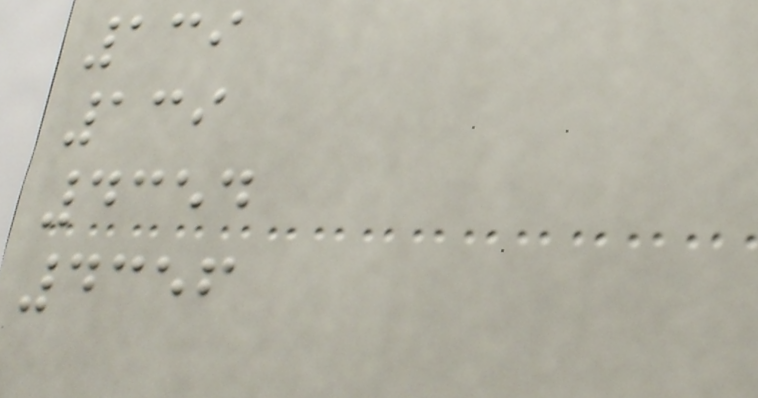139
139
4354
4356
